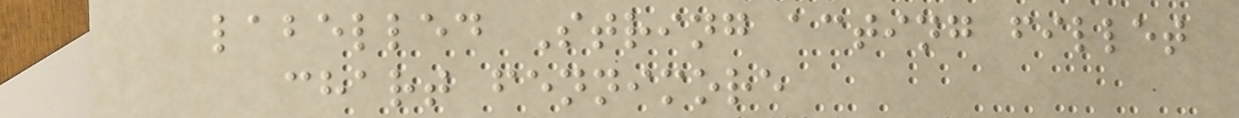labelled String acting fillet
chart fennimore
